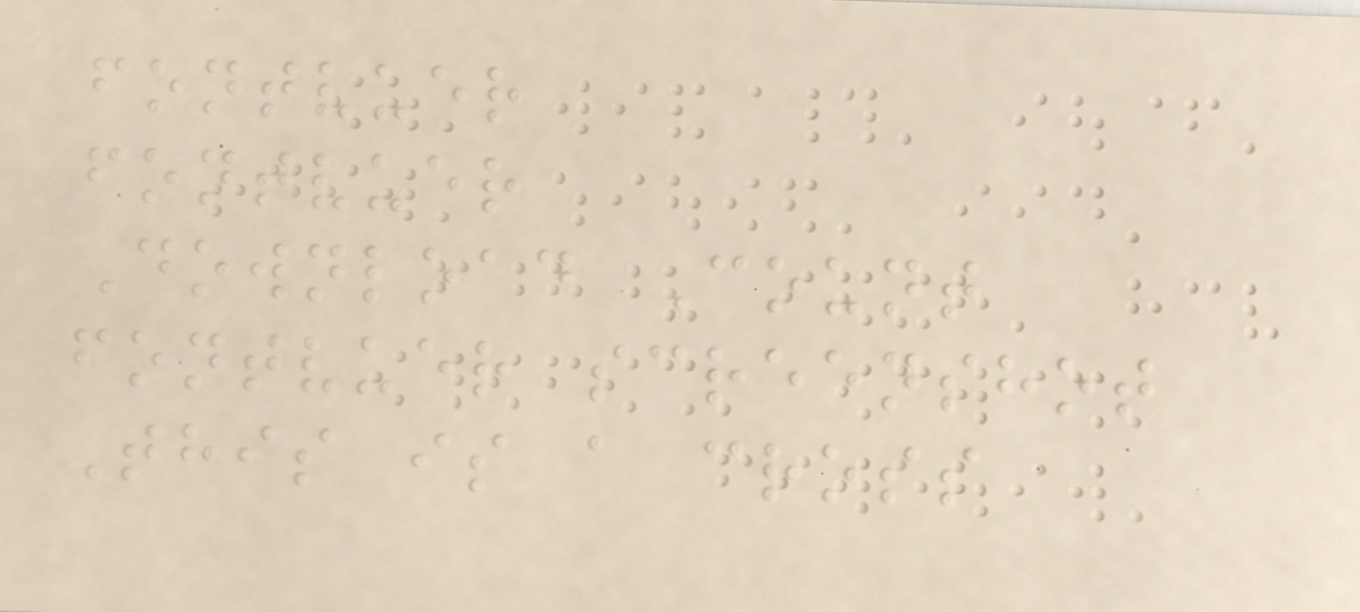fontvuer
fontvuer
Download Count
fontvuer screenshot
This is a cross
